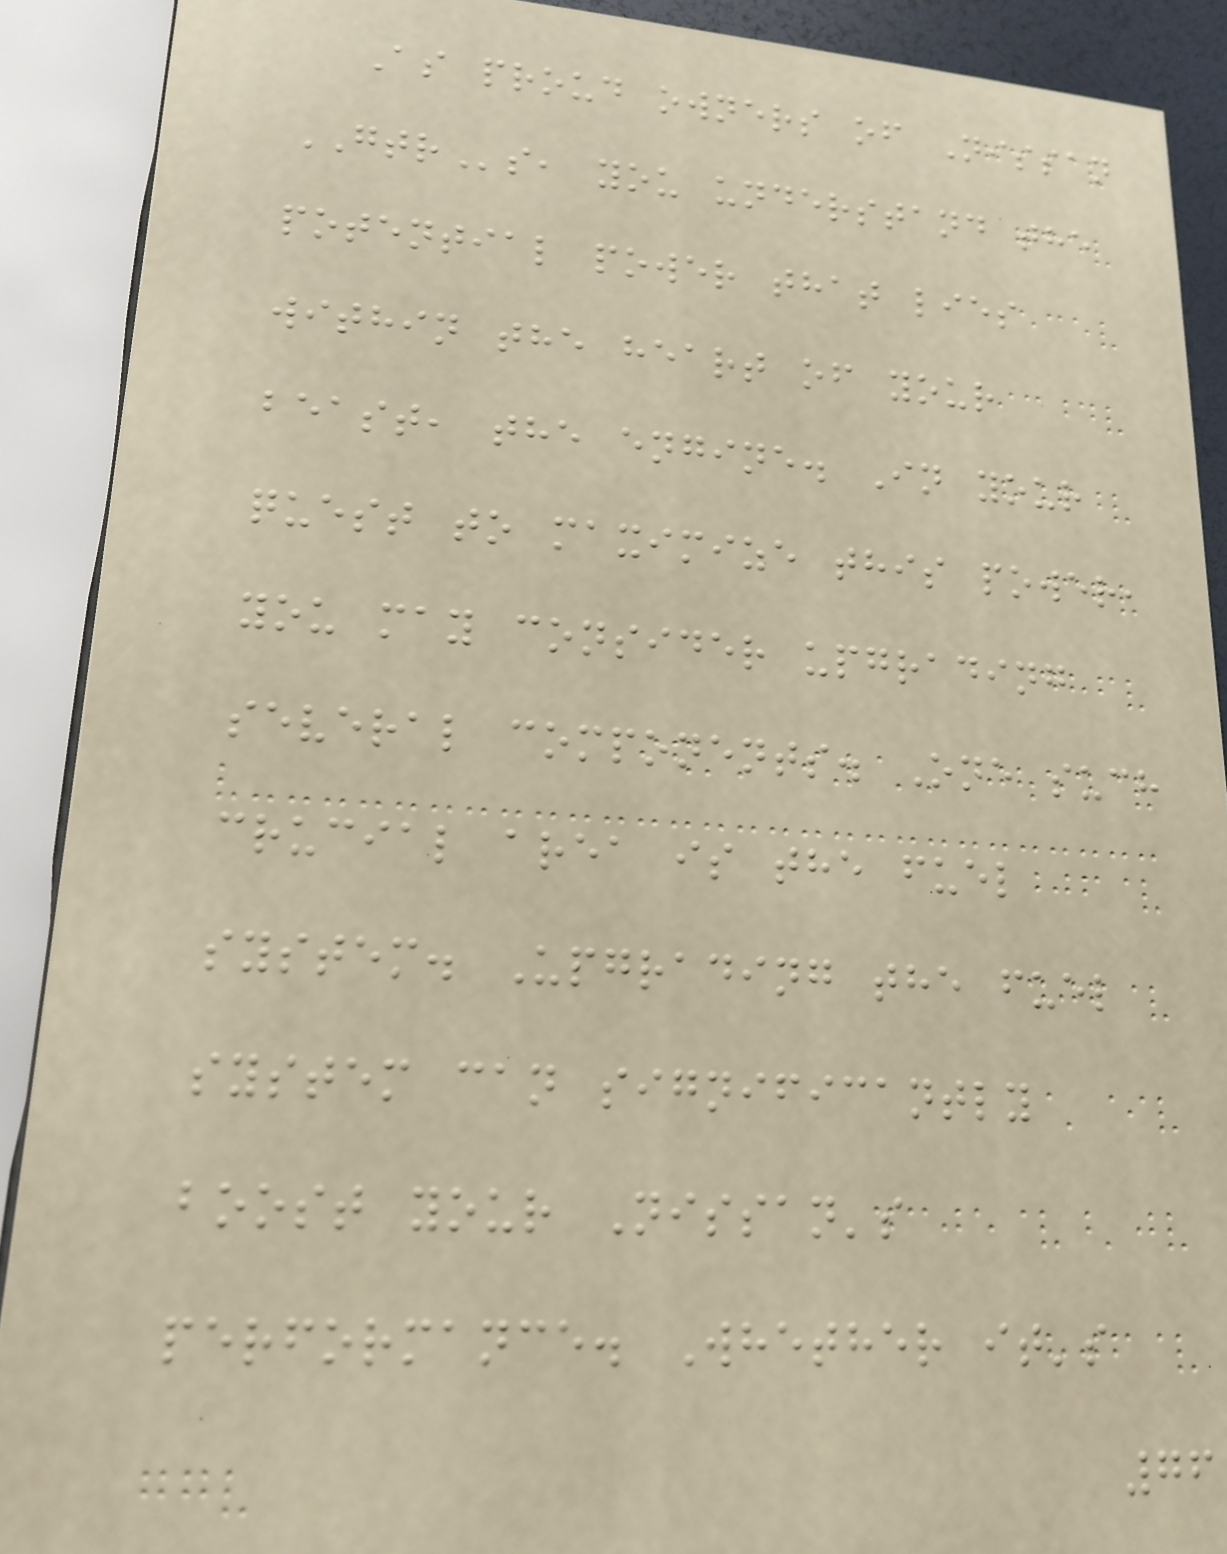As proud owners of Nissan
GTRs, you understand the
potential power that lies
within the heart of your
beast, the engine. In your
quest to maximize this power,
you may consider upgrading
several components. One such
crucial area is the fuel
system. Upgrading the fuel
system can significantly
boost your Nissan's
performance. Whether it's
76
